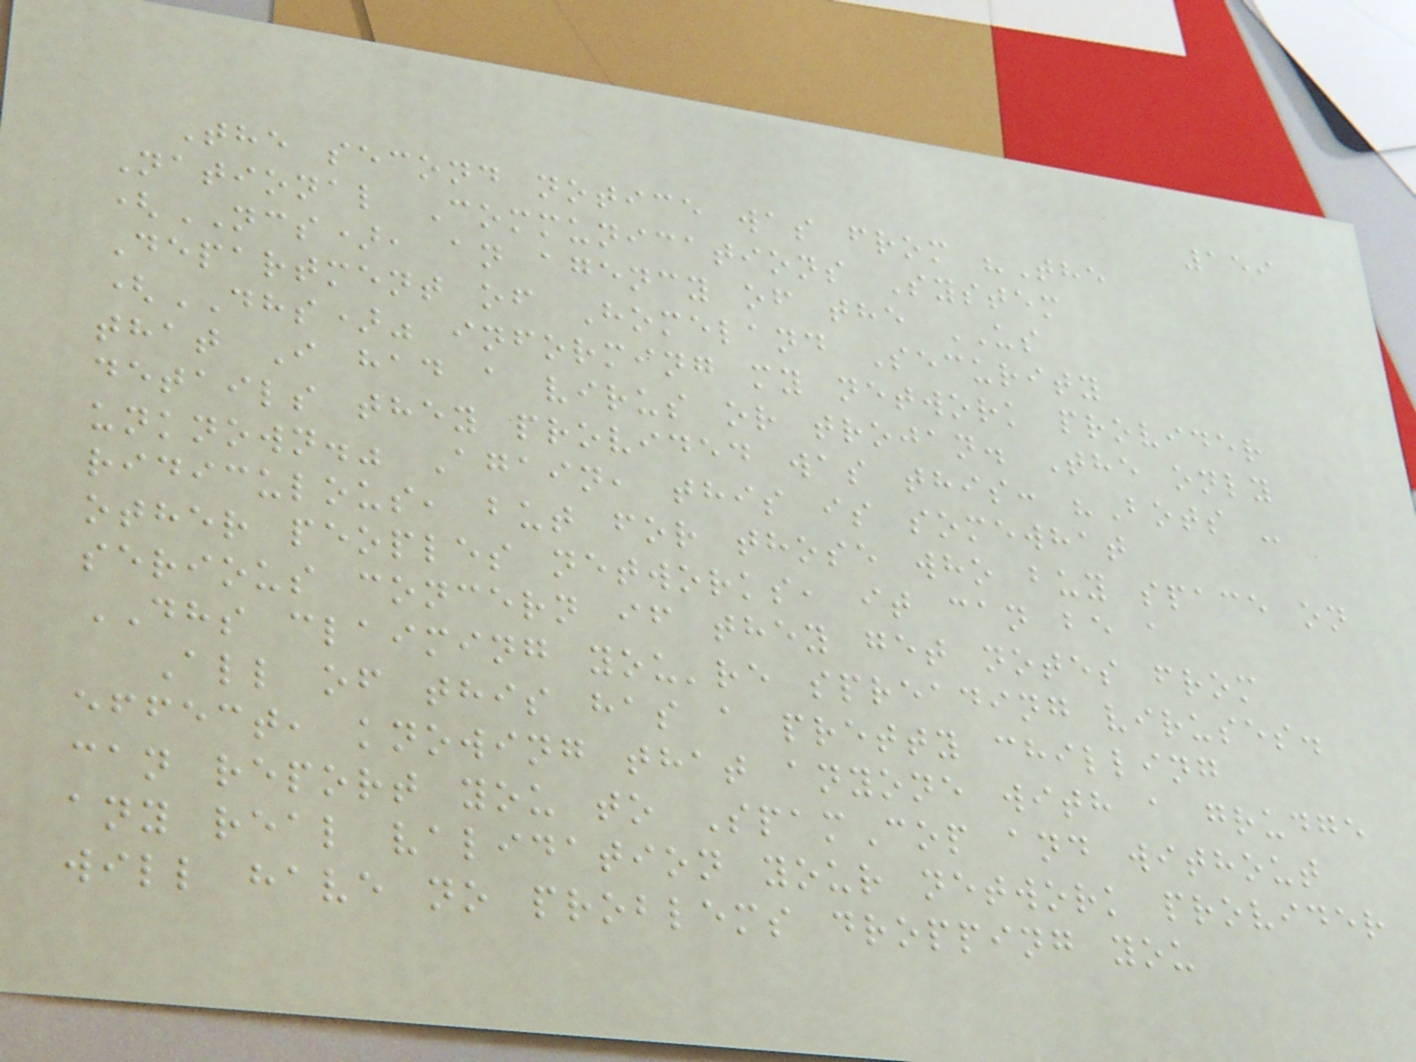159
The second notice was from "The
National Communications System
(NCS), an agency of the US
Department of Homeland Security
(DHS)" informing my network provider
that I had a virus or trojan. The only
details they provided was this: "Bots -
unknown." Again, this is somewhat
ridiculous, but for those who buy space on
other peoples networks, it can be a
serious concern if they get notes from
DHS claiming you're spreading viruses.
All of this has a pretty chilling
effect, knowing that anyone with a grudge
can report you to SpamCop and without
any real validation your network provider
will have no problems dropping you
